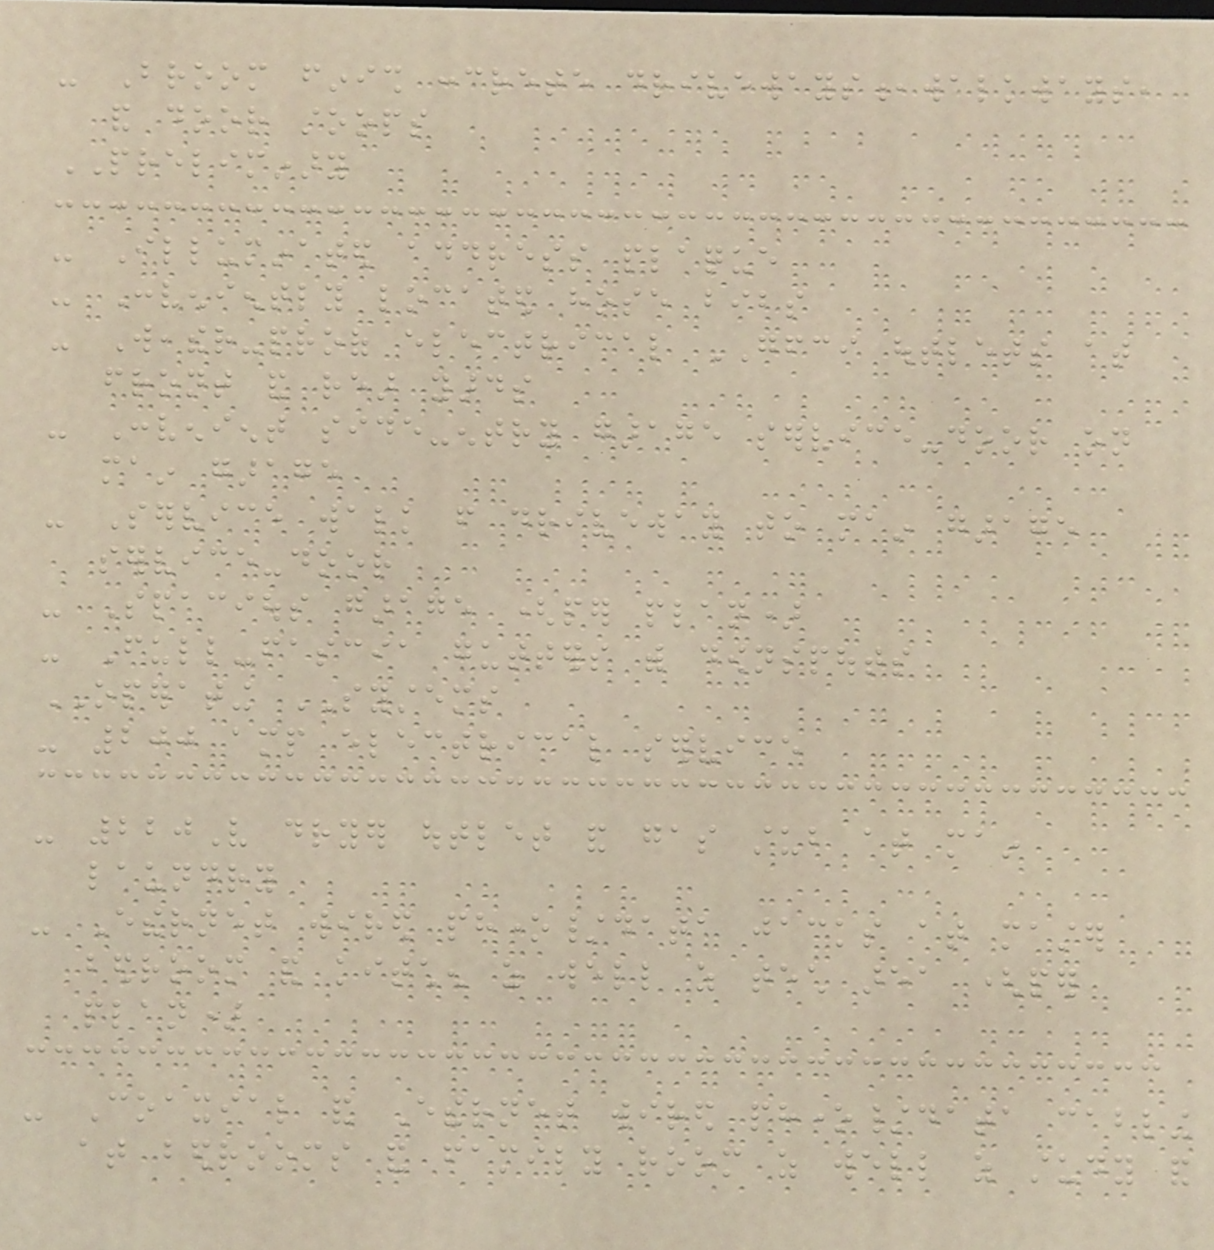- Broom finish concrete driveways,walkways,
and door stoops
PRELIMINARY
- Illuminated address plaque
- Conveniently located hose bibs
- Weather-proof electrical GFCI outlets at
front and rear yards
- Convenient side-entry garage service-door on
main garage
- Service walk from driveway to main garage
service-door
- Spacious garage (per plan)
- Full-fascia gutters with downspouts
OPERATING SYSTEMS
- 200 amp electrical service
- 220V dryer outlet and gas stub at main
laundry
- Ethernet wired phone/data jacks at master
bedroom and kitchen as well as tech area (per
plan)
- Coaxial and Ethernet wired phone/data cabling
at bedrooms and family room as well as study and
